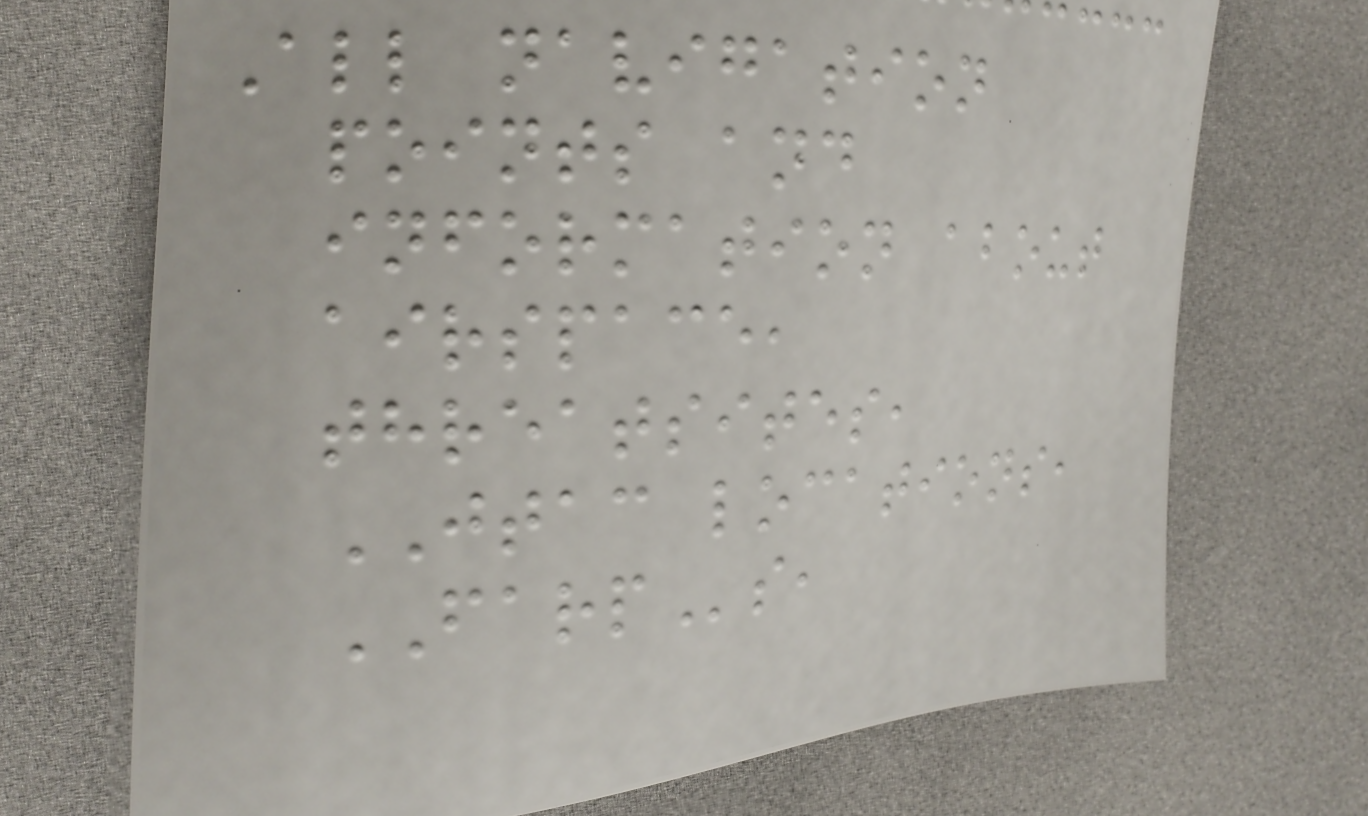All navigation
points and
information about
airspace,
threatsites,
JTAC locations,
FARPs,
